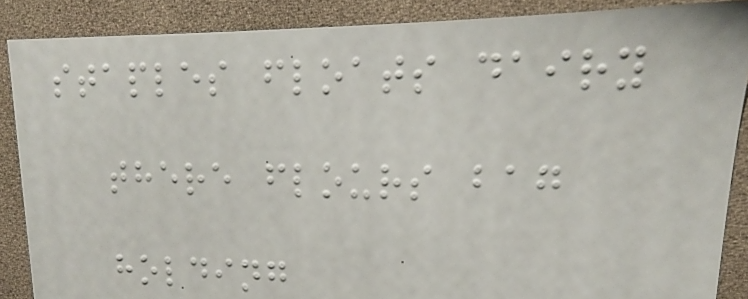staples floats dairy
there flours bag
holding
